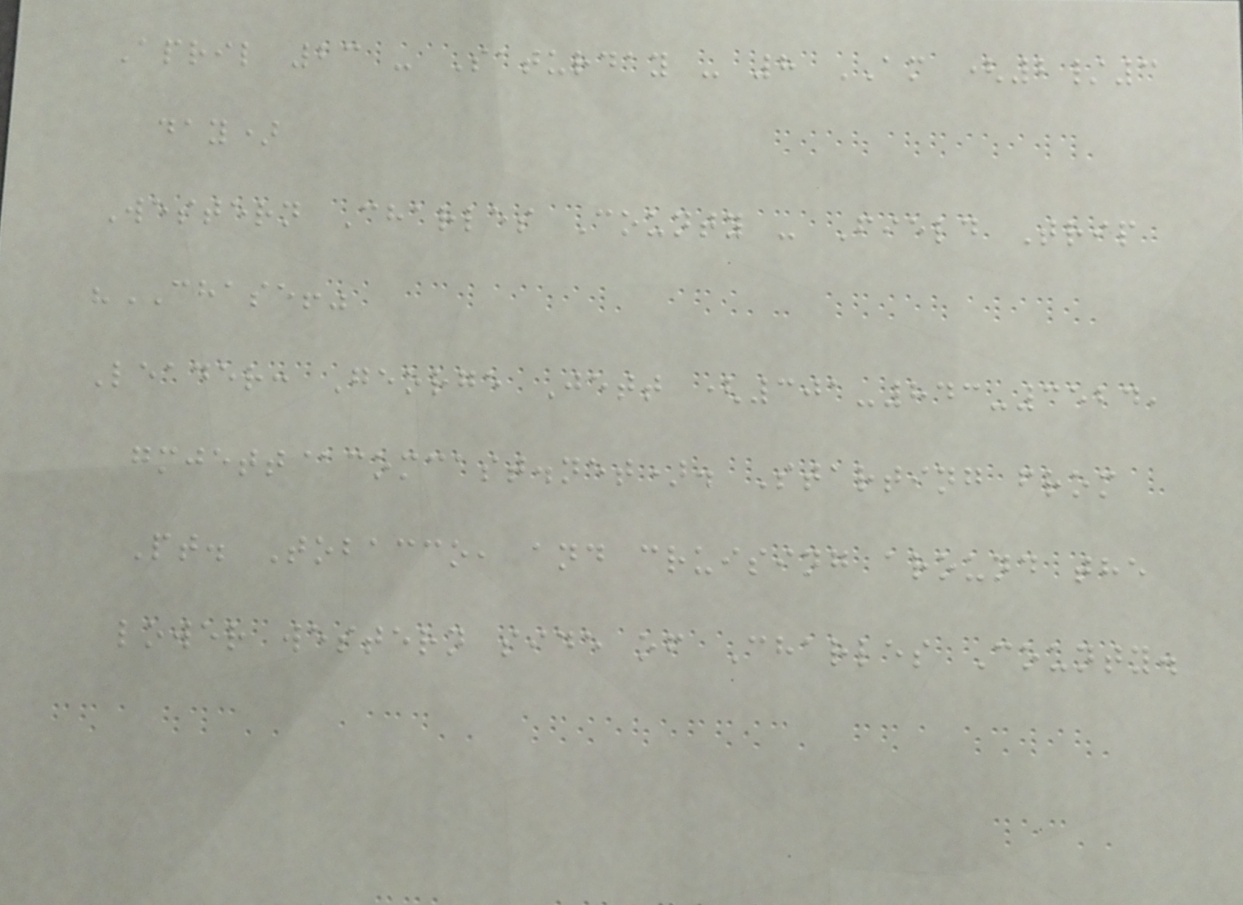April 23 - Saturday - 8 AM (2/3
day)
Western Charles County - Field Trip
"CHASE!"
Leader: George Jett (301-843-3524,
gmjett@comcast.net). Starting from
Pt. Tobacco, and cruising around the
lower western side of Charles County.
